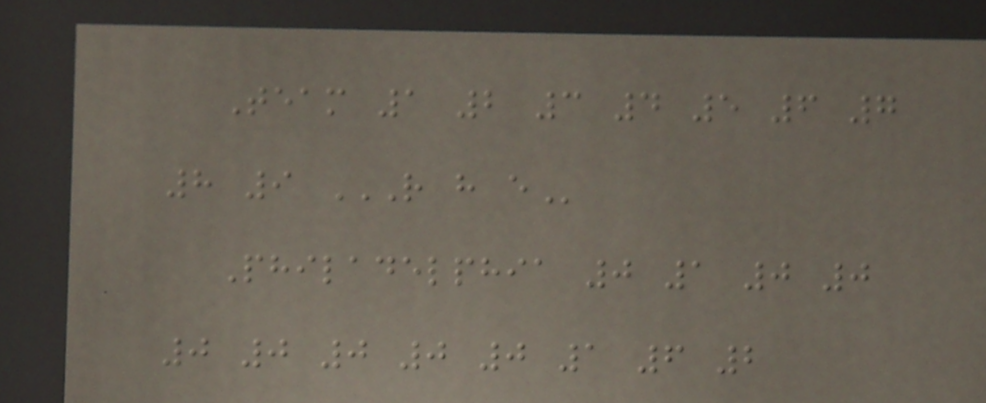Team 1 2 3 4 5 6 7
8 9 R H E
Philadelphia 0 1 0 0
0 0 0 0 0 1 6 2
